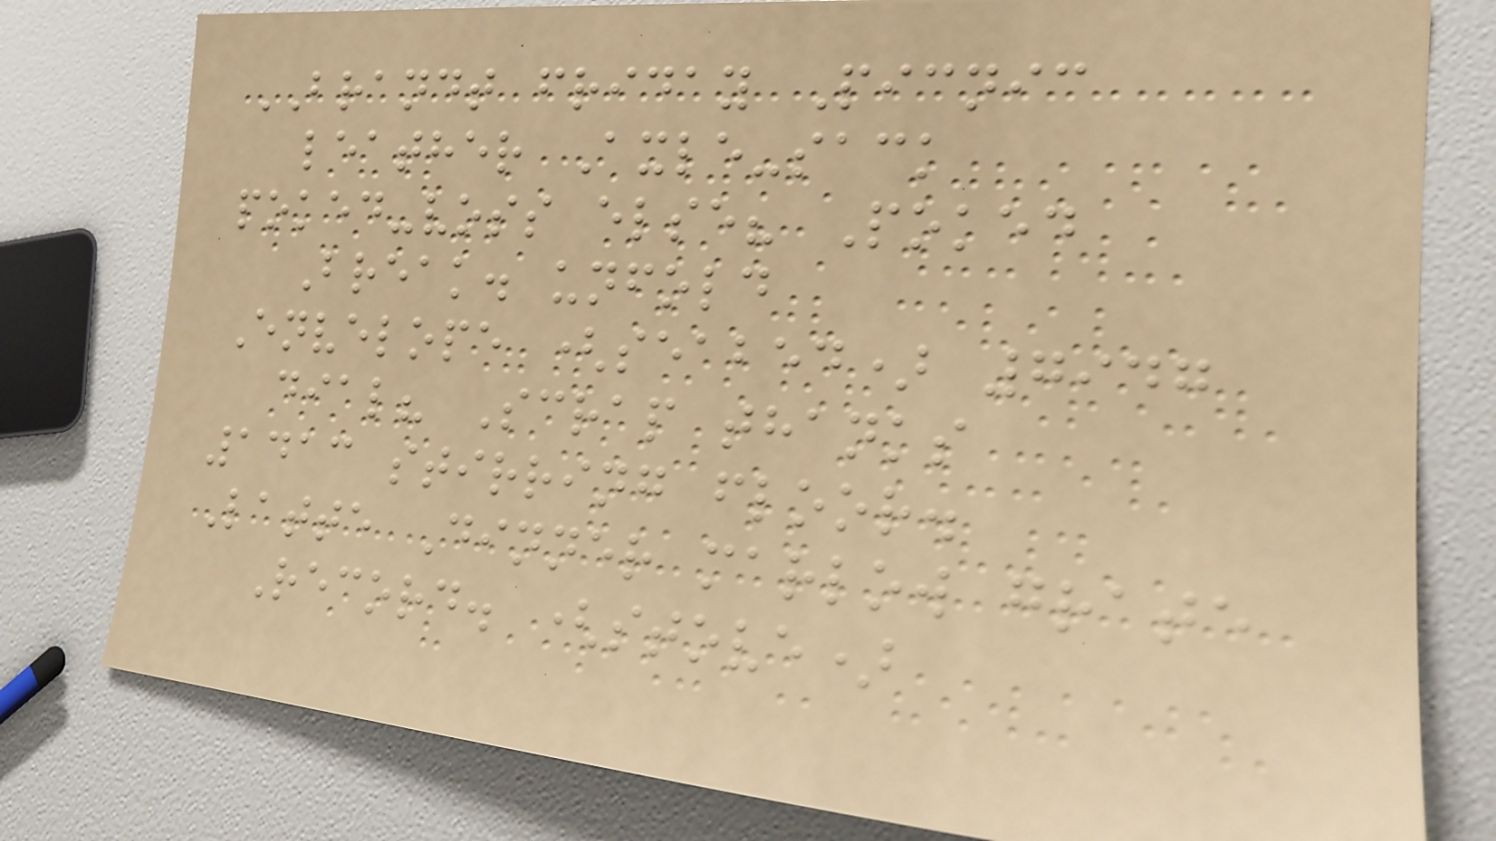BRANDT friday Picnic
leather Axle-sack
poked-voss else? Poked
Break. unfold
Envelope (seabed) 7947
dial? Scrap thanks
1413 stirring floor.
Latte Dinner marlow grate
Record. (stove)
